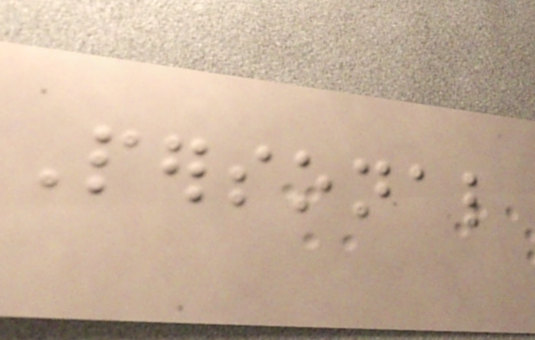Personal
